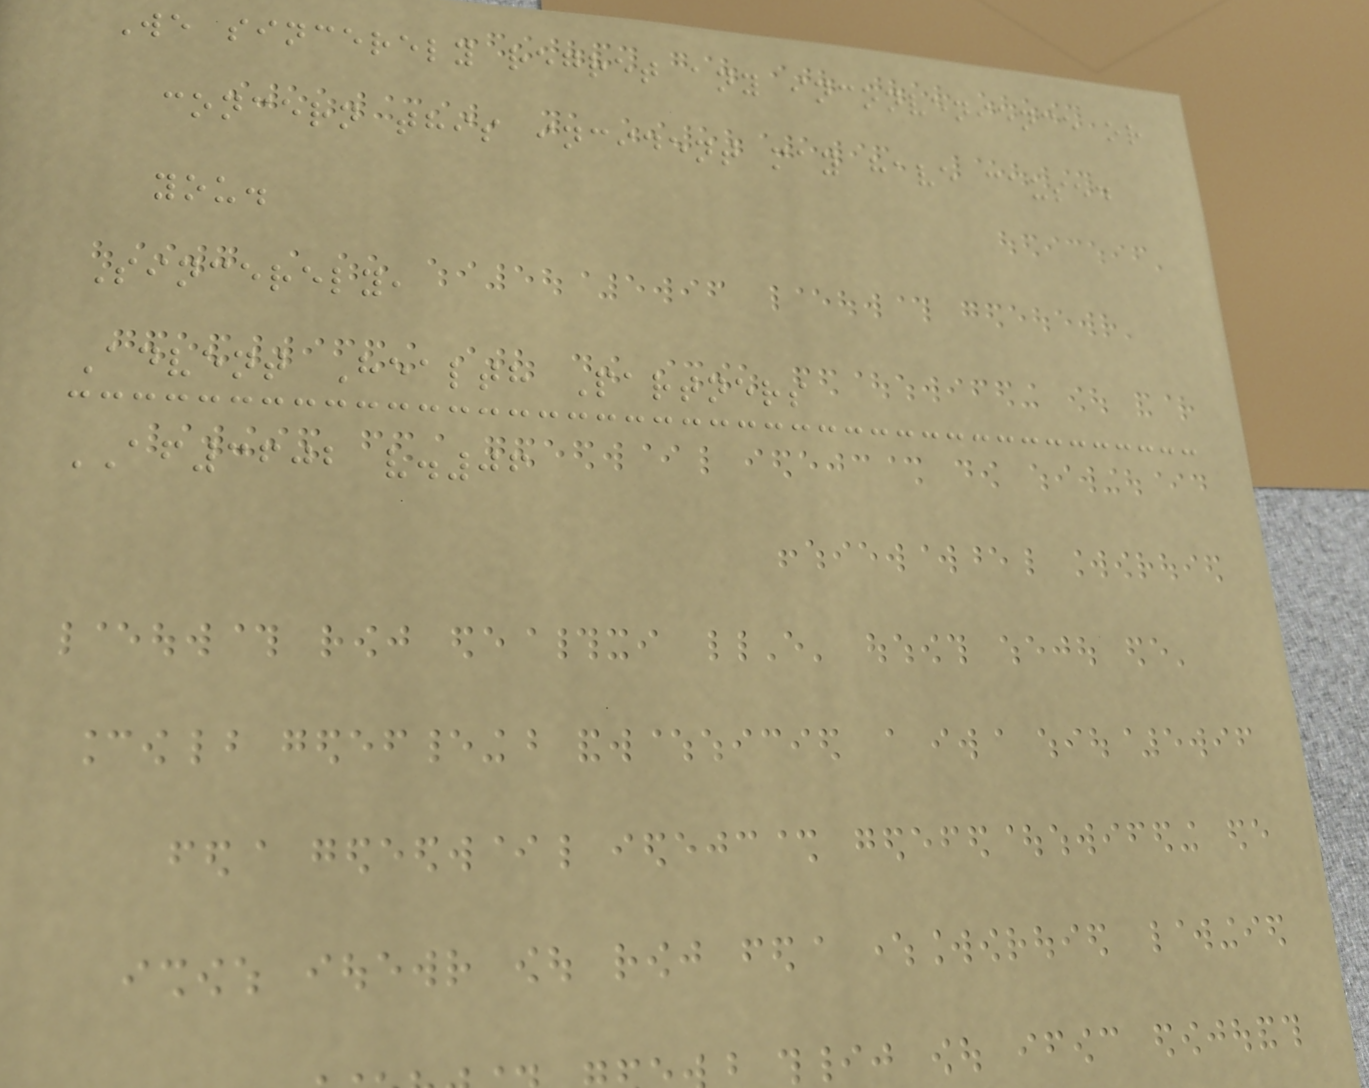We sincerely regret any inconvenience or
concern this incident may have caused
you.
Sincerely,
Advent Health Partners
AF3602 v.06
